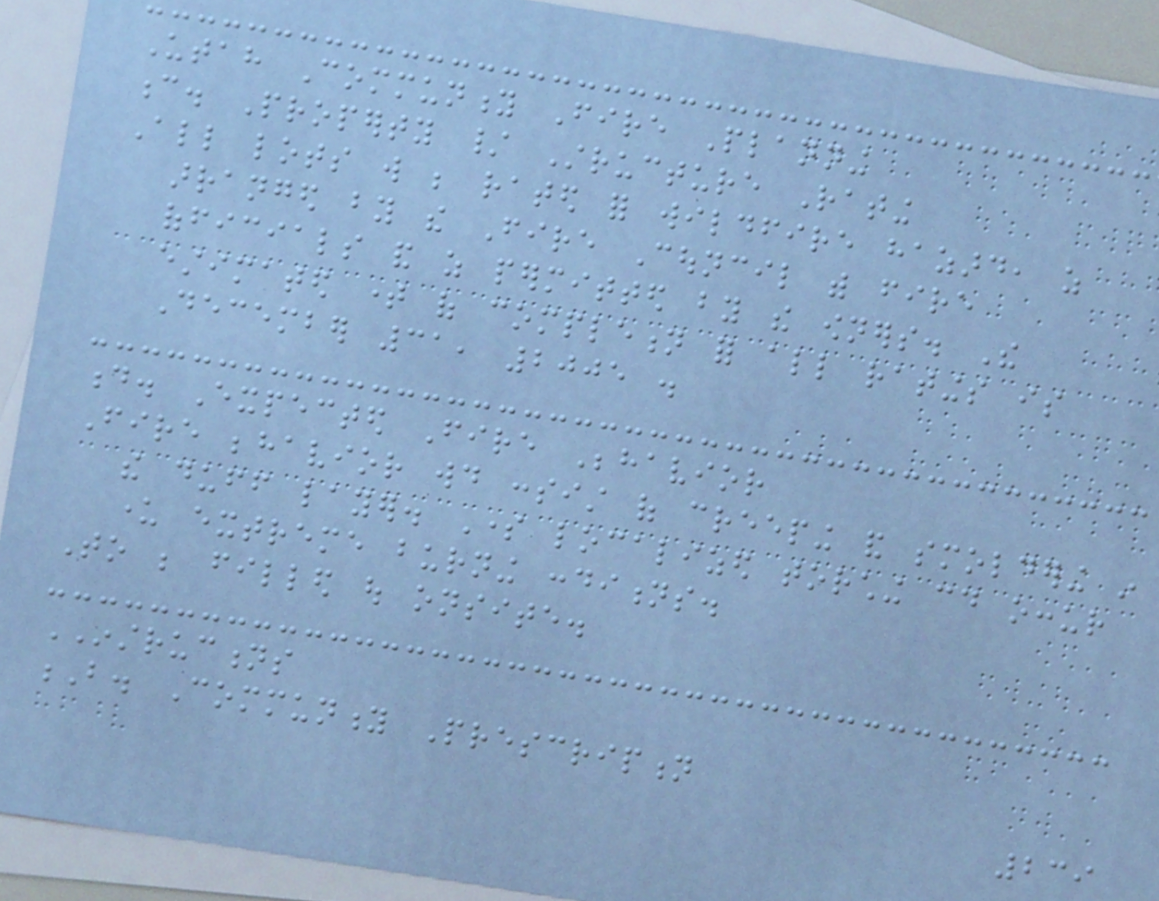Utah Community Fire Planning
c. Property / Structure Rating
All lots will be rated for wildfire hazard, as
arranged by the Fire Council with fire
officials and as permitted by the owners. The
estimated time of completion for all ratings is
December 31, 2005 .
d. Expected Fire Behavior
Fire behavior would consist of creeping and smoldering in
the duff layer. Some localized torching could occur
under extreme burning conditions.
To be filled out onsite.
INSTRUCTIONS
B. Community Prescription
239
